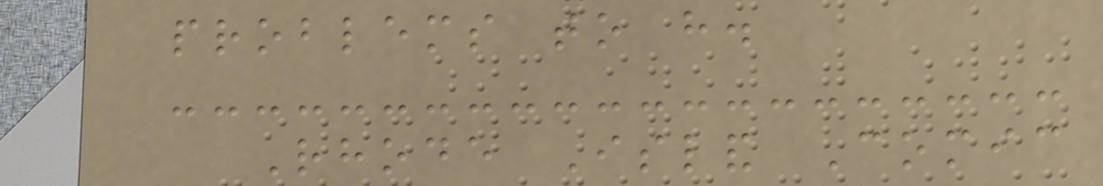problems to have.
Rhode Island Comic
